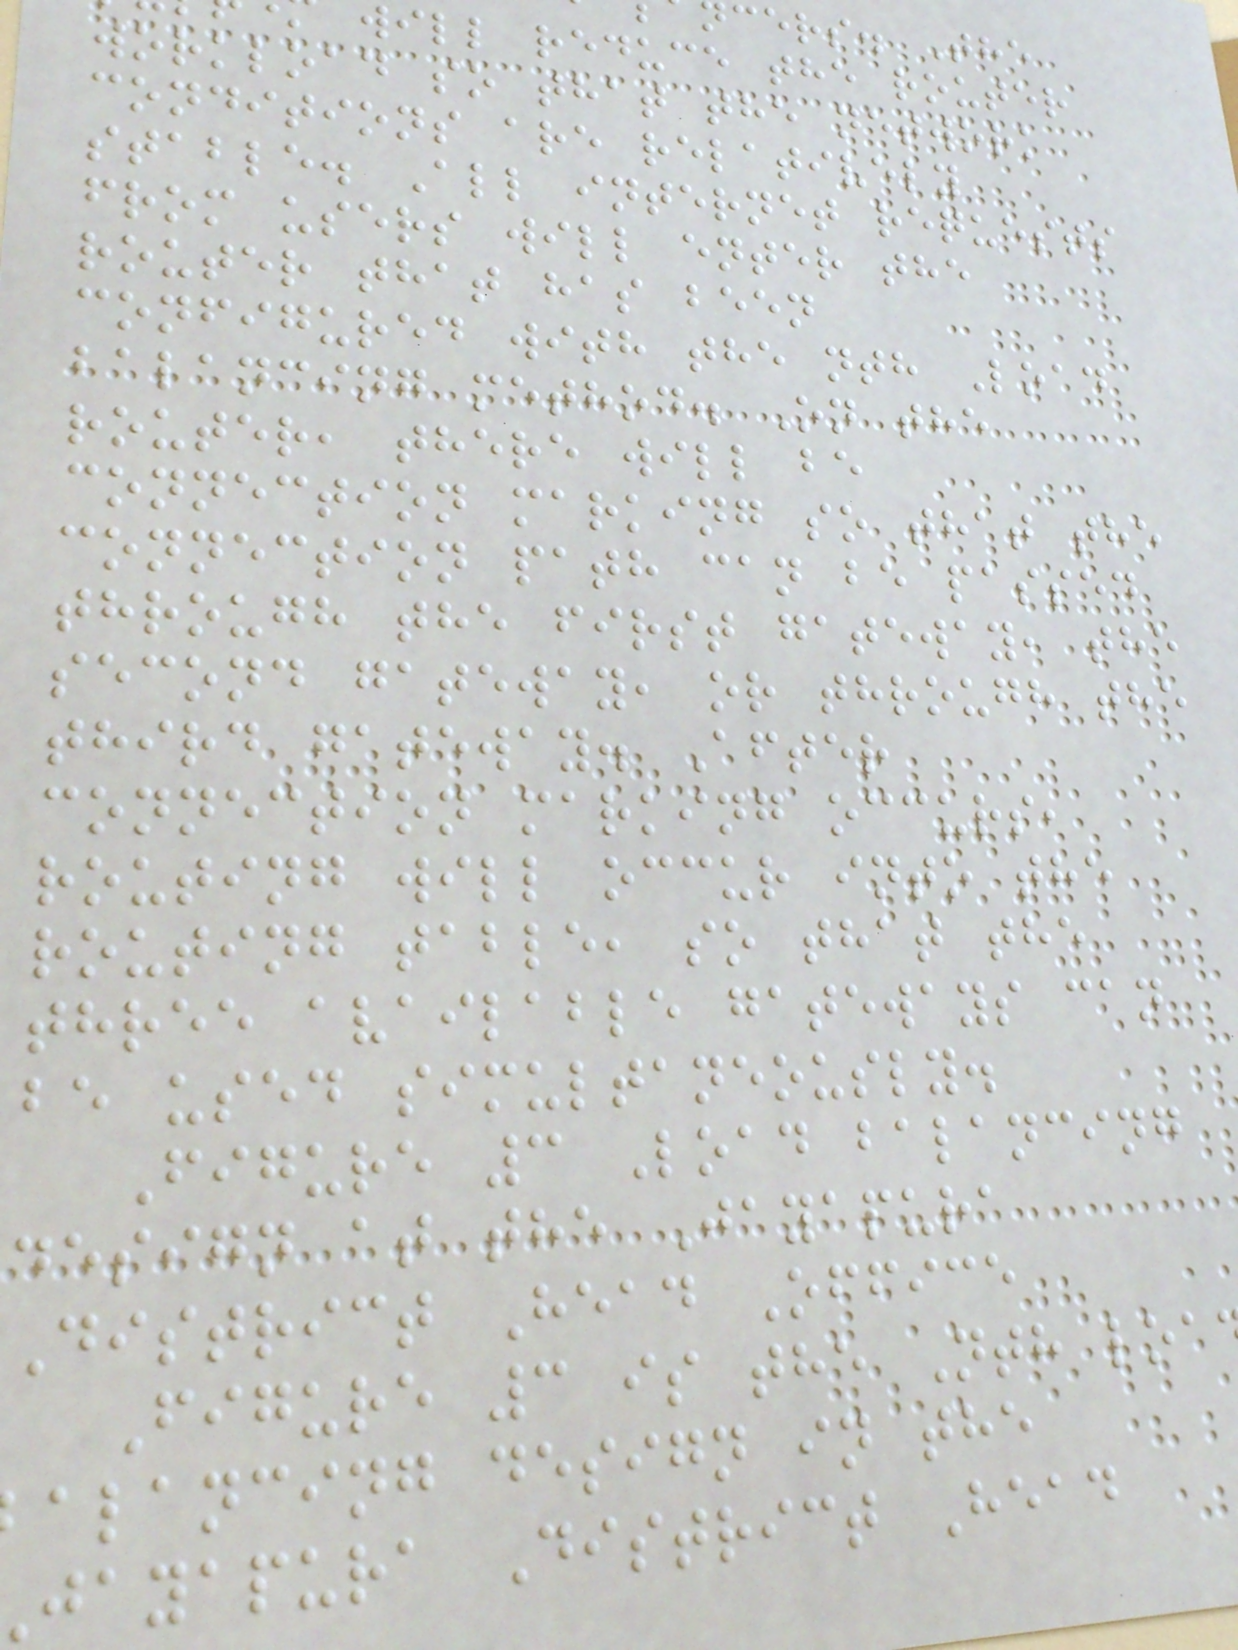cers. The
will reduce the router
workload so that the network
conditions are relatively
stable. All internet requests
from users will enter the
router that has been
configured with the nth Load
balancing method. On the
router, there will be
connection marking so that the
connection path can be passed
through the first gateway, the
second gateway, or through the
third gateway. After
connection marking occurs,
routing will occur into the
routing table, so that the
three available gateways can
be used simultaneously.
Figure 3 Load balancing
design at the Jayapura
District Head Office
Figure 3 is the Nth loa
alancing design in the
jayapura District Head
